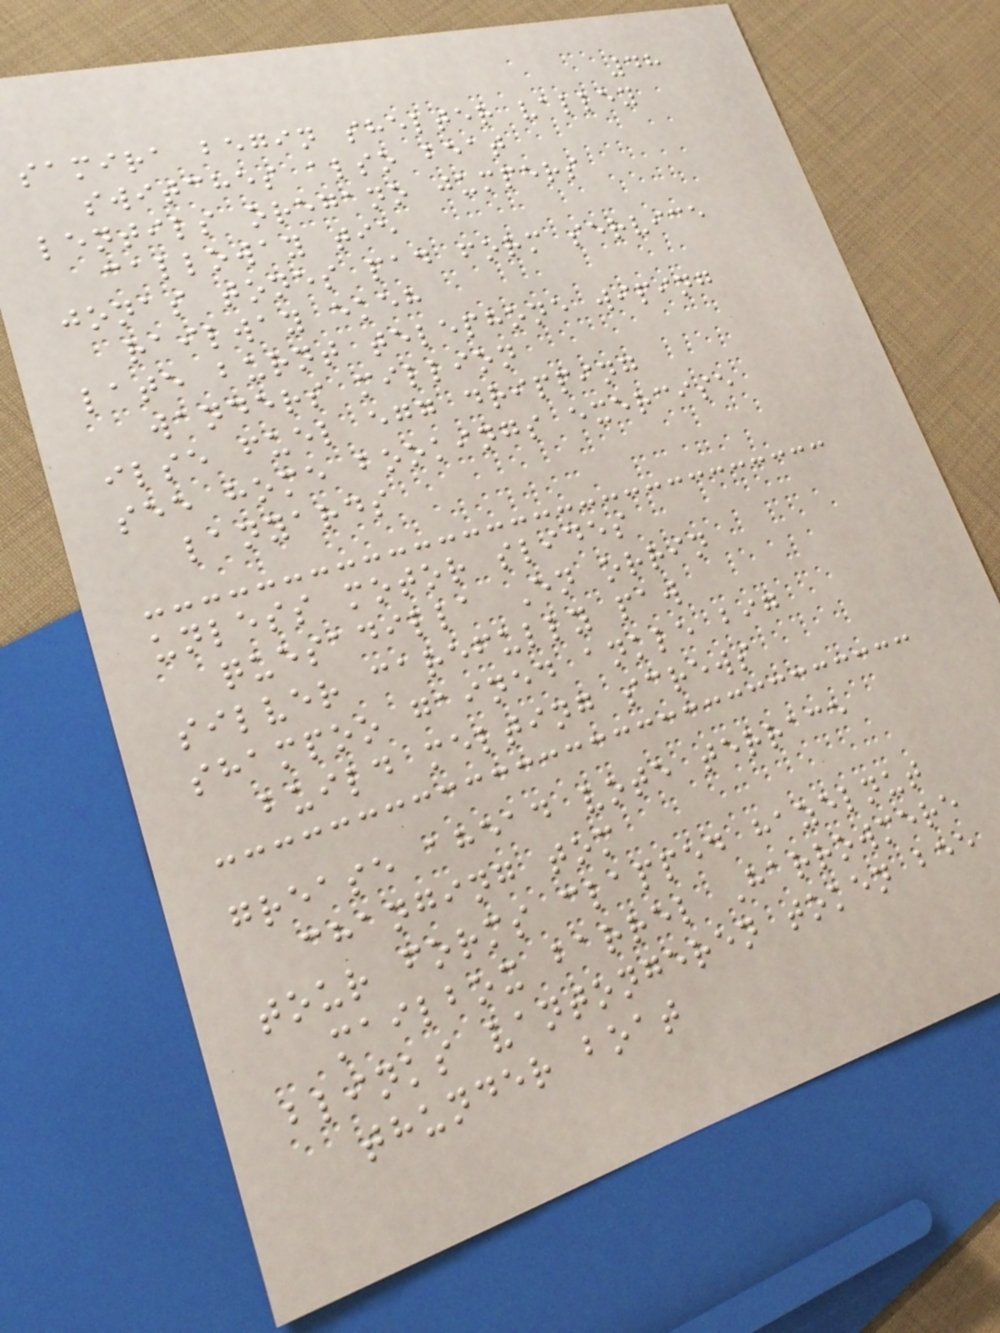48
samira begin shelter valley
switches also beat
lentils oregano jumpers
calloway tie
jonas tones pad form service
railway ekeh
late burnt telephone wiping
wanders million
ilse fuel egg dripping
see home bookings exercise
lanyards
unless motor slides
quesadilla En orrin
silver carefully paw
shampoo gained ankle big
build melting screws
grease ahead vote terrace
changing tom
tour forms clapped hazelnut
mailbox barrel Harrowmere
blinks vantongeren token bee
thunder boat
